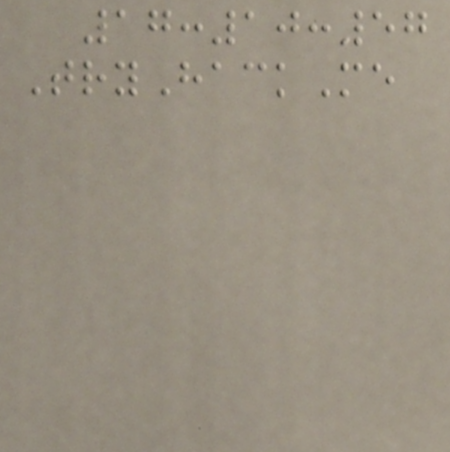17:10:57
TryHackMe
